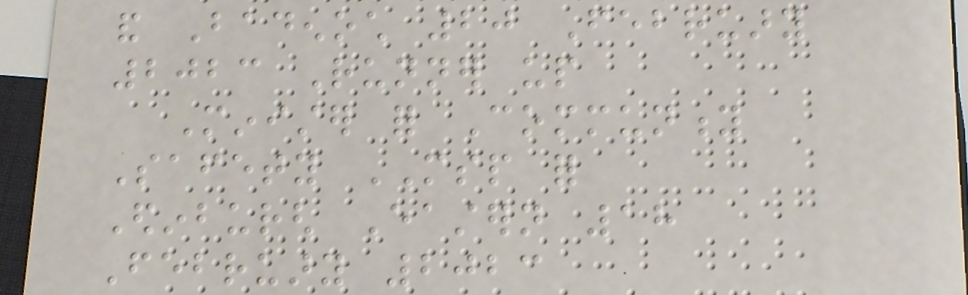and Badenoch 20 February
2023 Runner up
Minister for Community
Safety MSP for
Edinburgh Eastern 18
February 2023
